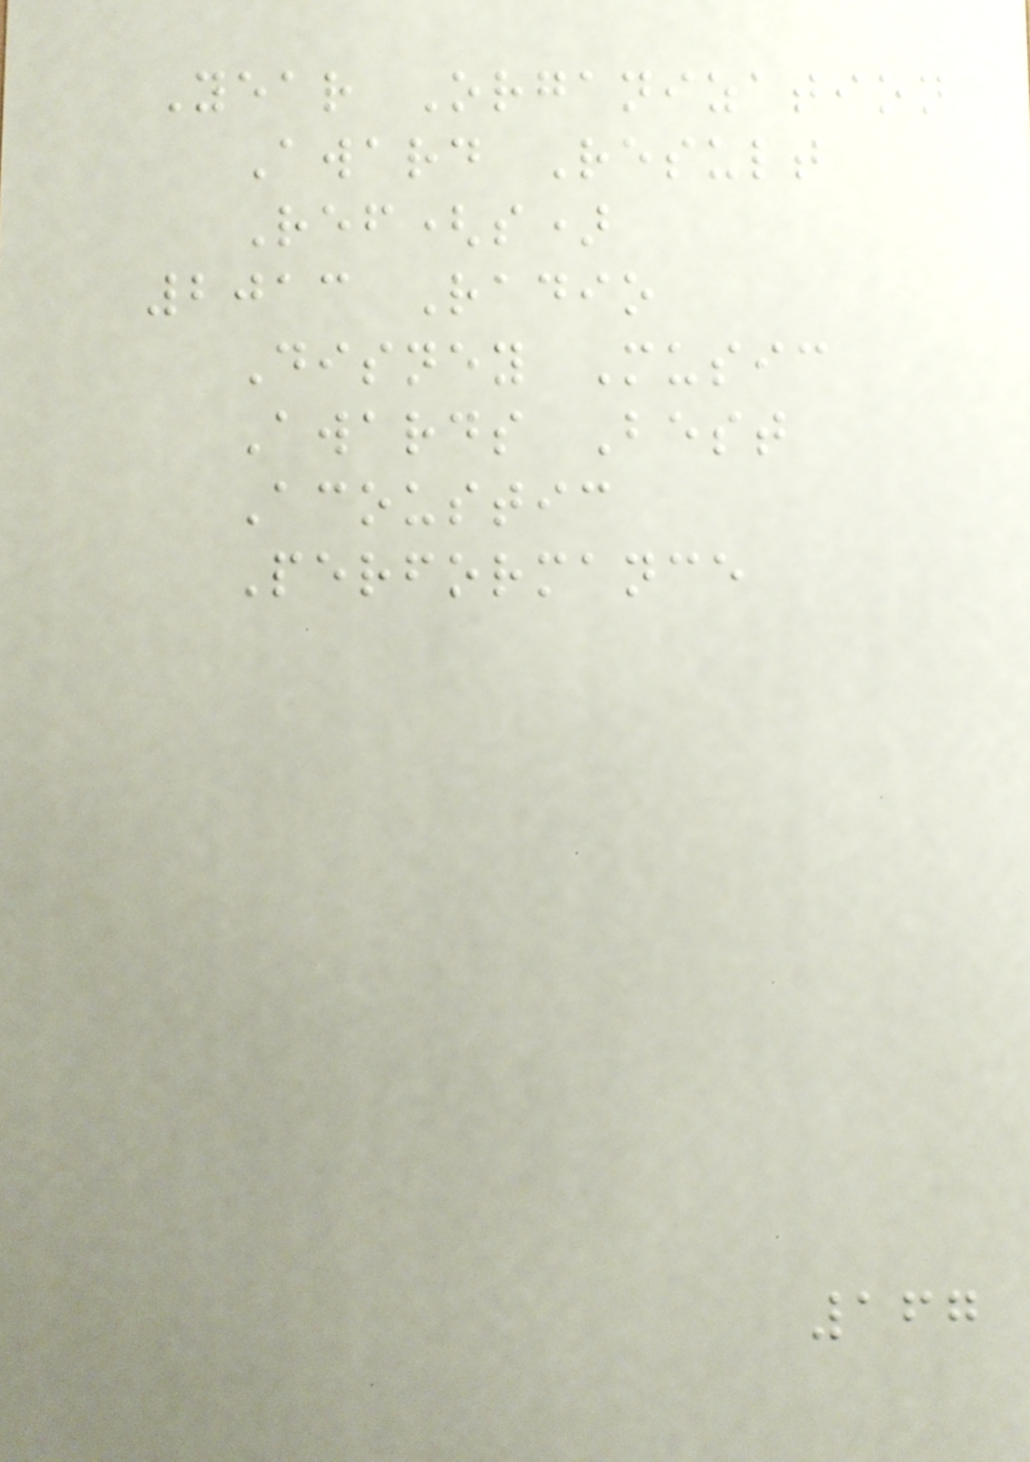Year Organization
Award Result
Ref(s)
2013 Radio
Disney Music
Awards Best
Acoustic
Performance
167
